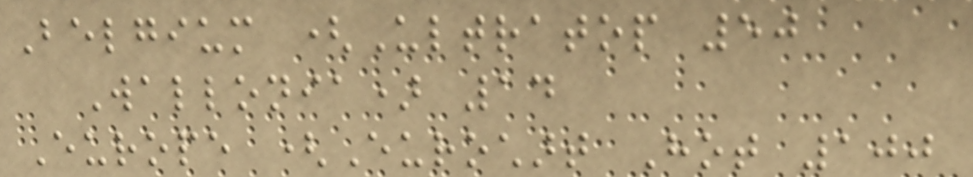Belgium (Ultratop 50
Wallonia) 14
Europe (Eurochart Hot 100
